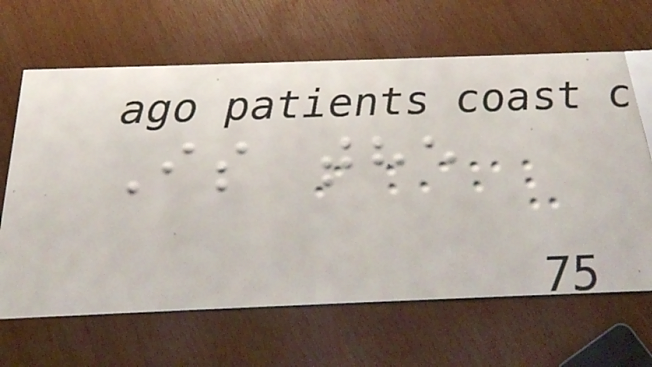Is the
